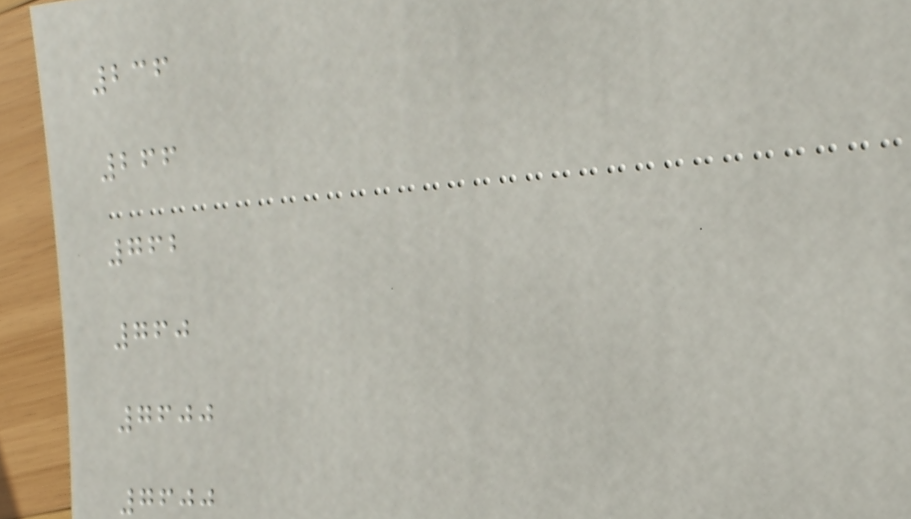236
266
762
760
7600
7600
